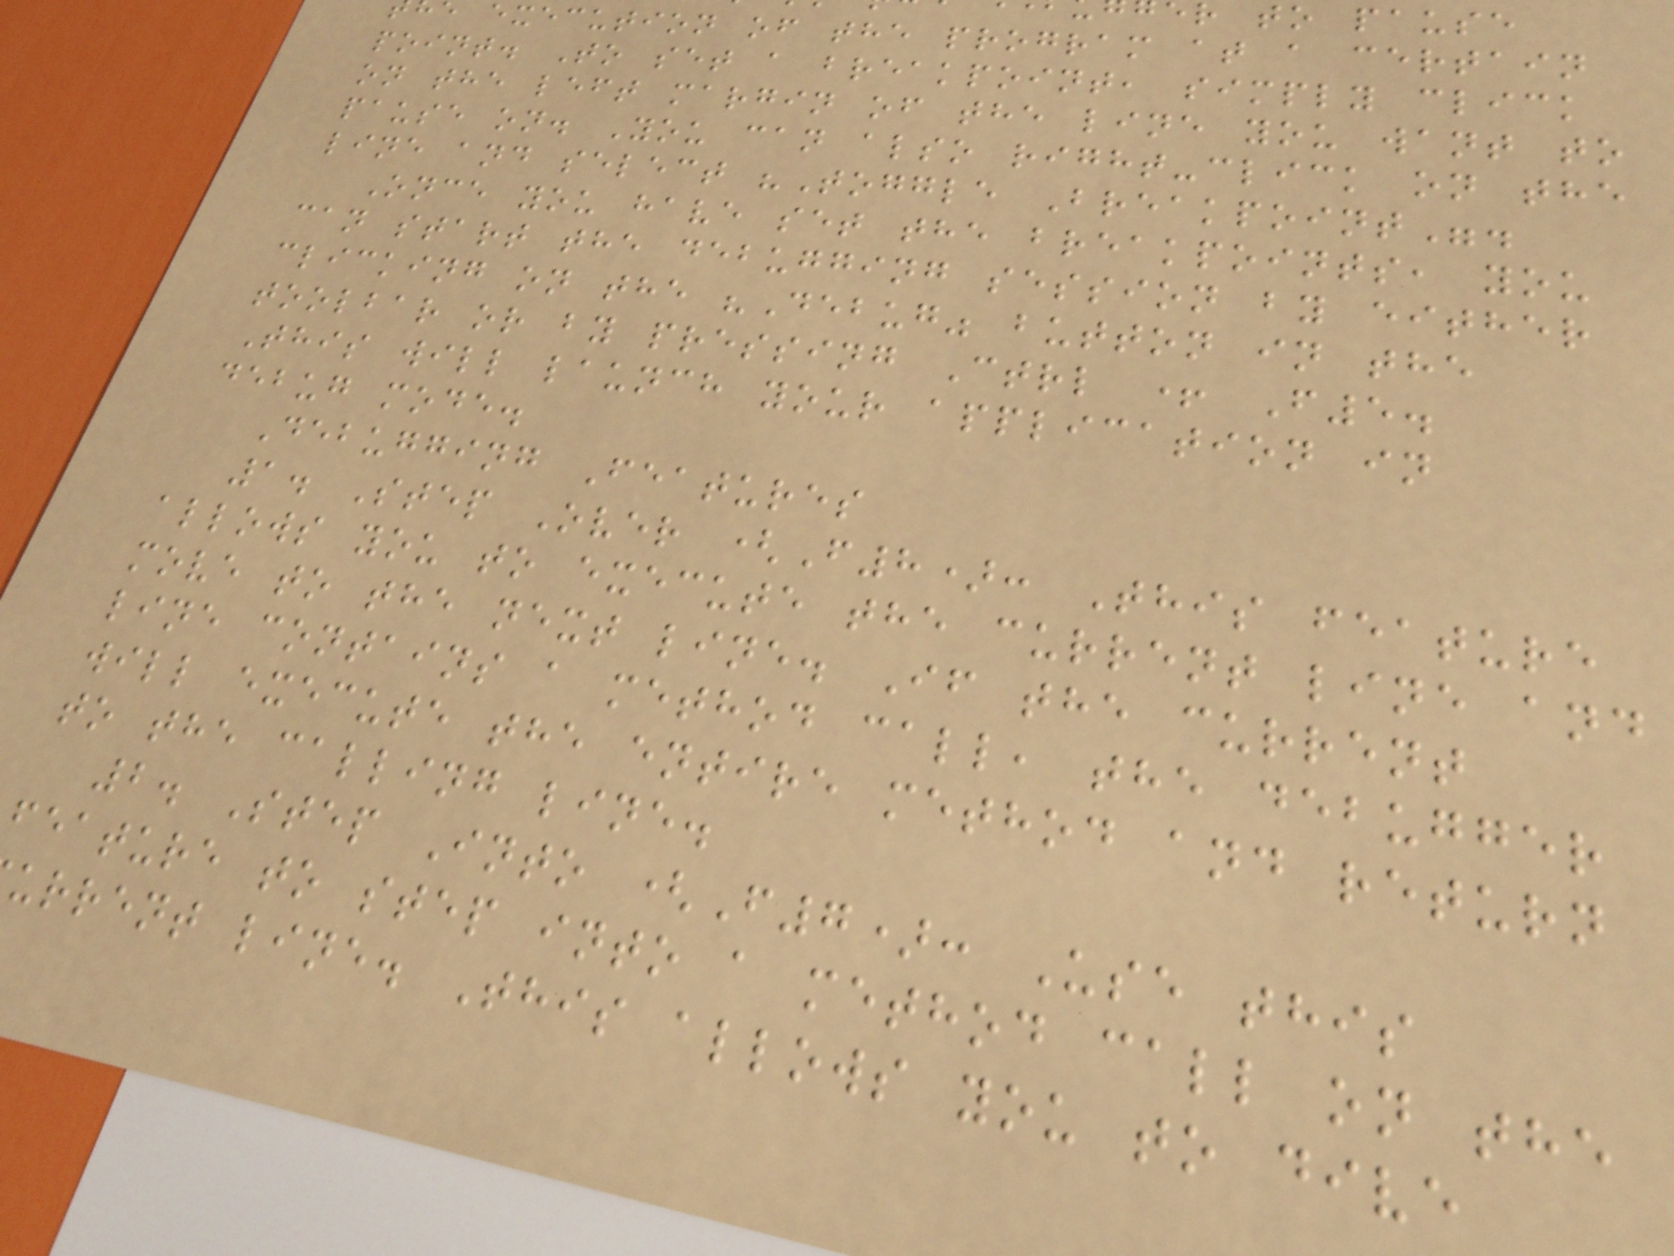r to pause
execution of the program at a certain
point. To set a breakpoint, simply click
on the left margin of the line you want to
pause on. You can also right-click on the
line and select "Toggle Breakpoint".
Once you have set the breakpoints, you
can start the debugging session by either
clicking on the "Debug" button in the
toolbar or by pressing Ctrl + F5.
This will launch your application in
debug mode.
Debugging Features
1. Step Over (F8): This feature
allows you to execute the current line and
move to the next line. If the current
line contains a method call, the debugger
will execute the entire method and return
to the calling line.
2. Step Into (F7): Use this
feature to step into a method call on the
urrent line. This allows you to dive
